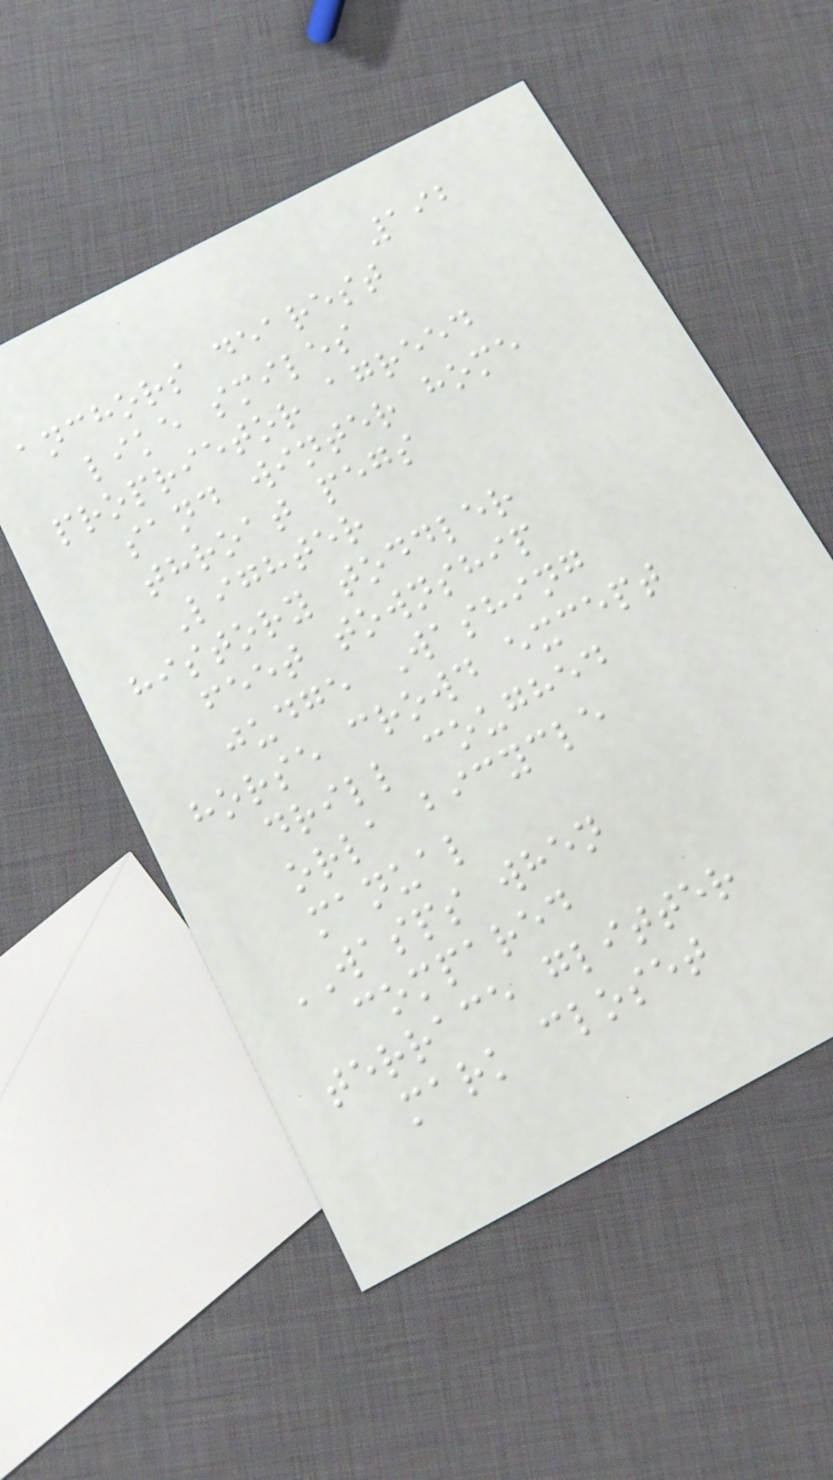192
anchors dearest
like smiles
proprietor agreed
sand winter home
throat pegs
Lighter
history toddler
feet township
judge Washing
horse crowd except
drill coughed
orla bicycle
manual
WASPS when
compared
terrace glitter
mark closet
